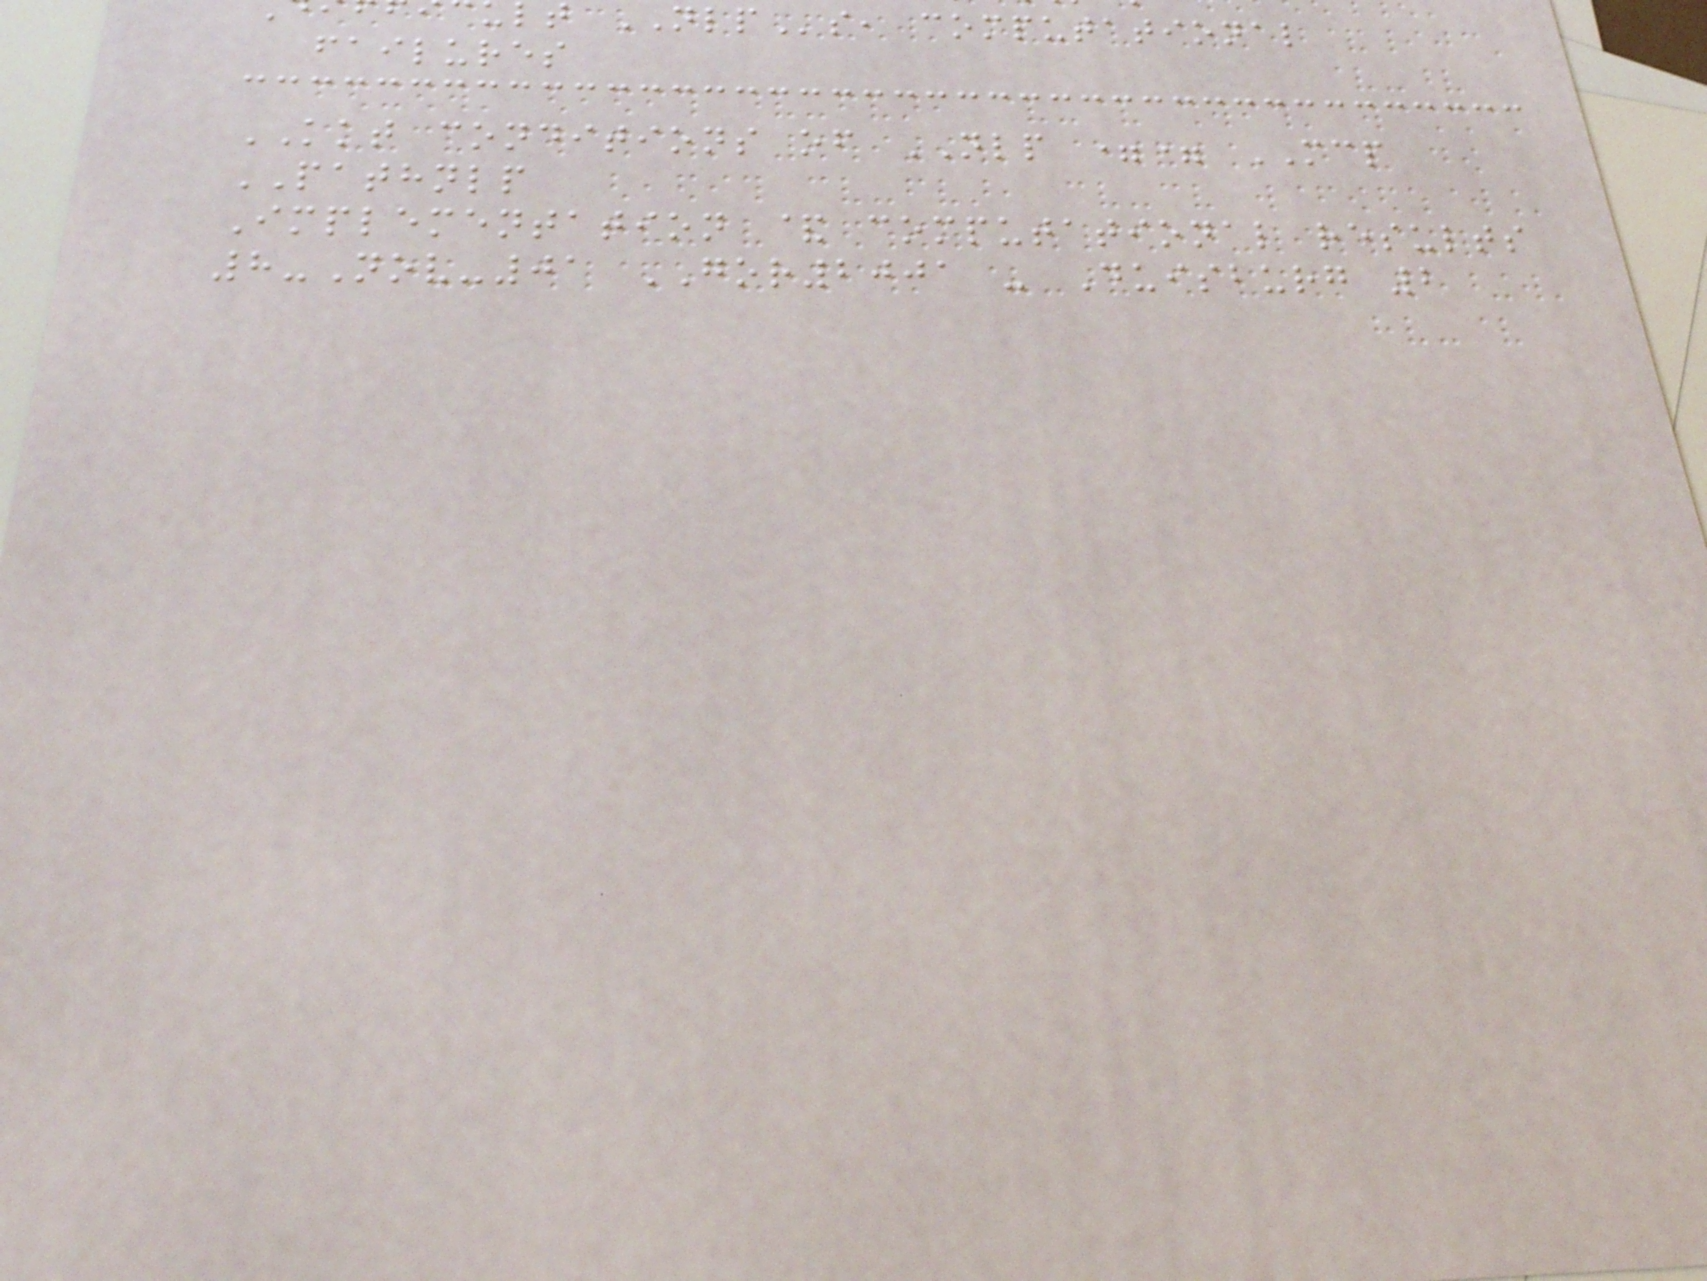t NLPs, computational
failures
KKT conditions of NLP == MCP
PATHNLP
Implementation & computational results
8-Nov-01 GOR2001 - Duisburg 2
